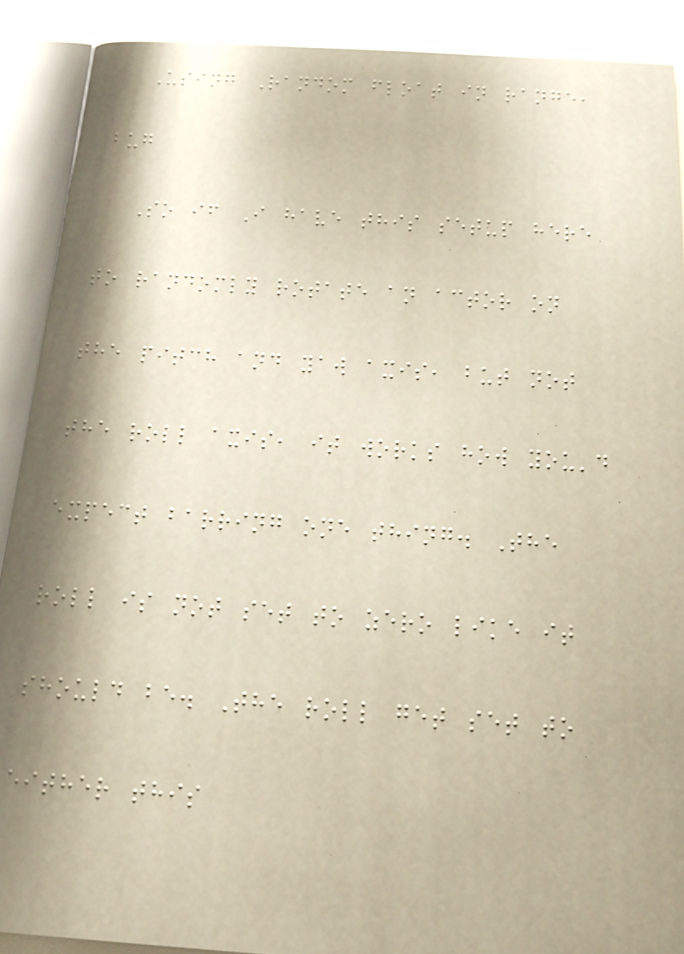Using Random float in range,
bug
So if I have this setup here
to randomly rotate an actor on
the pitch and yaw axis, but not
the roll axis, it works how you'd
expect barring one thing. The
roll is not set to zero like it
should be. The roll get set to
either this
